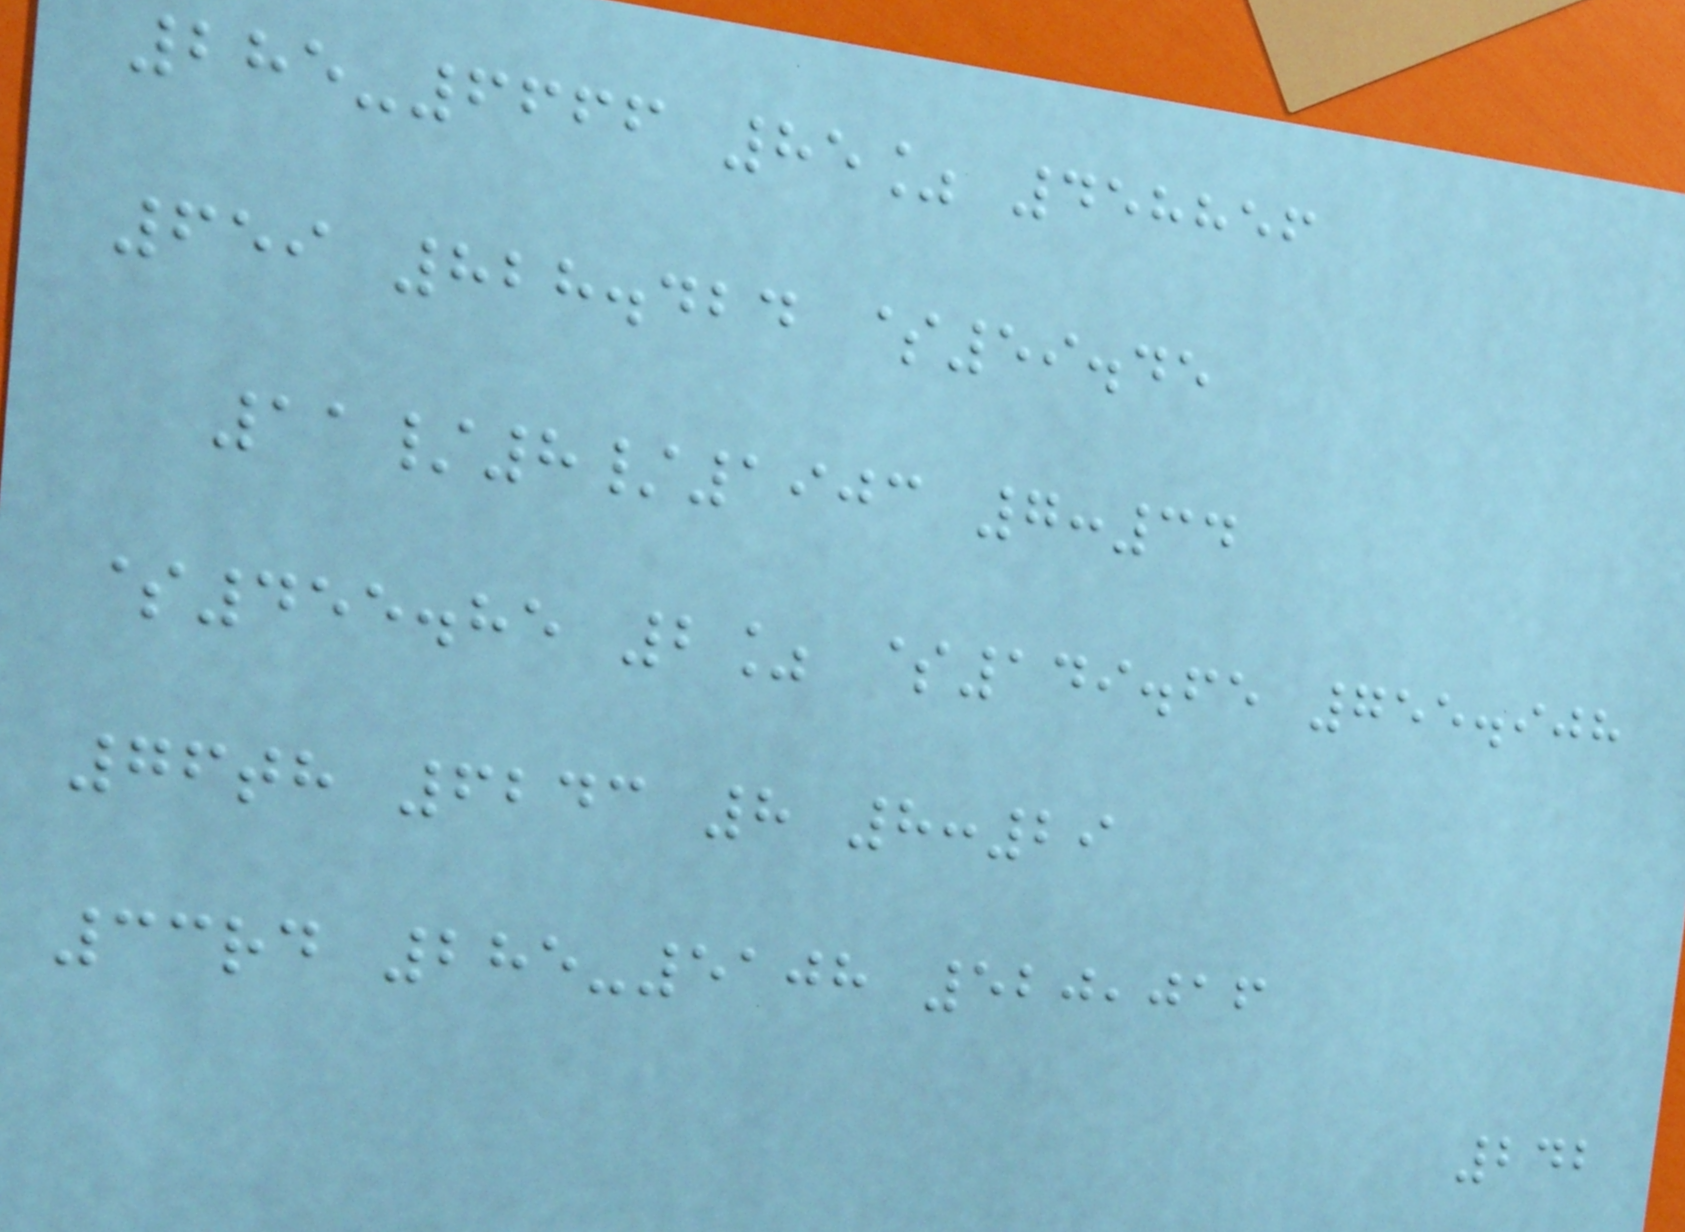285-6666 85% 458856
659 828.424 $59.45
11/8/1903 7:34
$455.85 2% $149.65 755.908
76th 6243 8 8:29
33rd 285-5108 520,016
242
